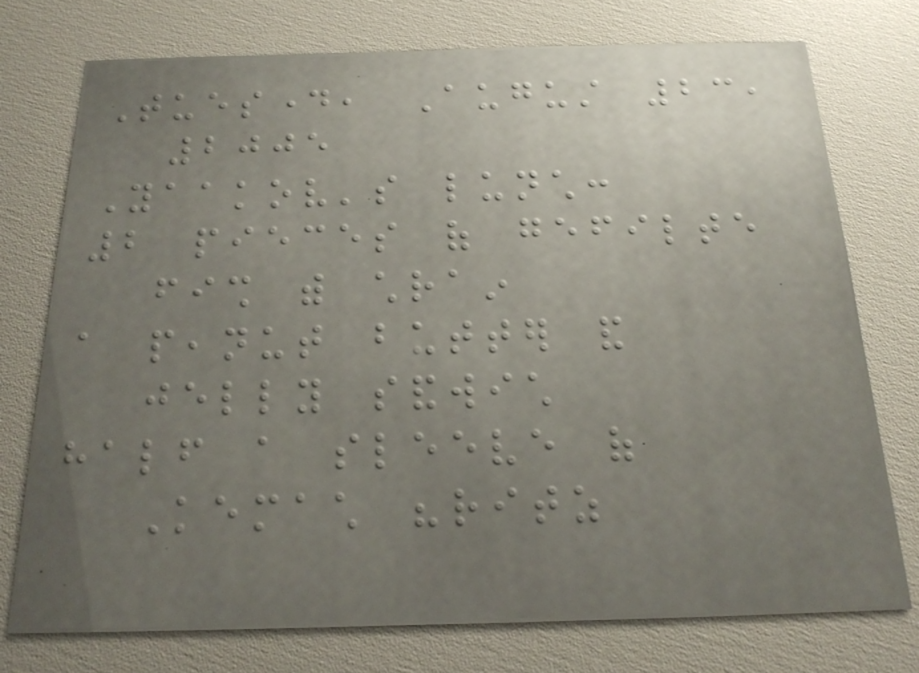Tuesday, August 23,
2005
Yaakov's lunch:
2 pieces of gefilte
fish with chrain
a peanut butter and
jelly sandwich
half a sleeve of
Kemach "ritz
